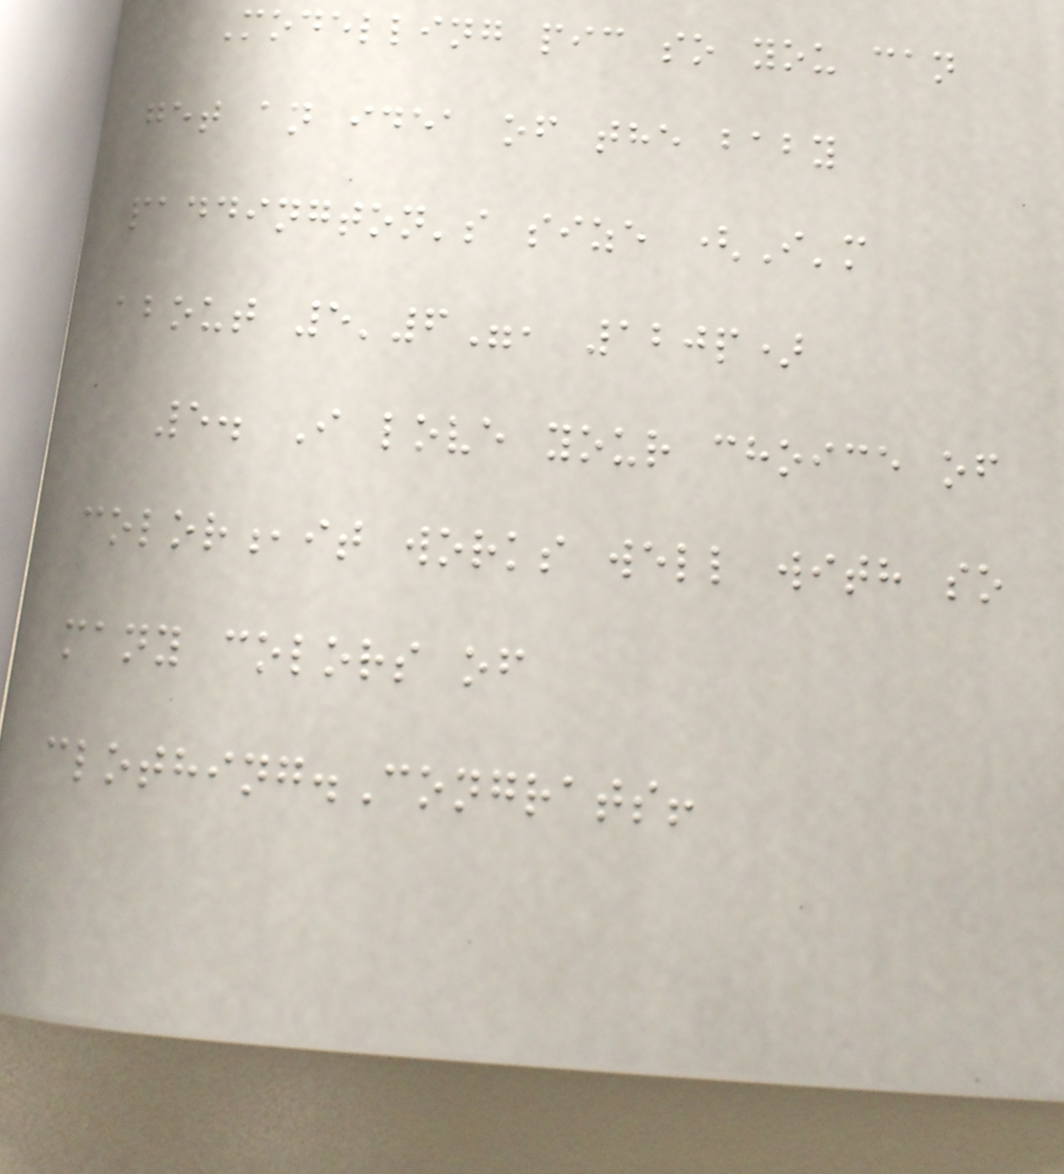Modelling pic so you can
get an idea of the baby
paddington's size (I'm
about 5'6", 120p)
5. I love your choice of
color,it works well with so
many colors of
clothing.Congrats!
